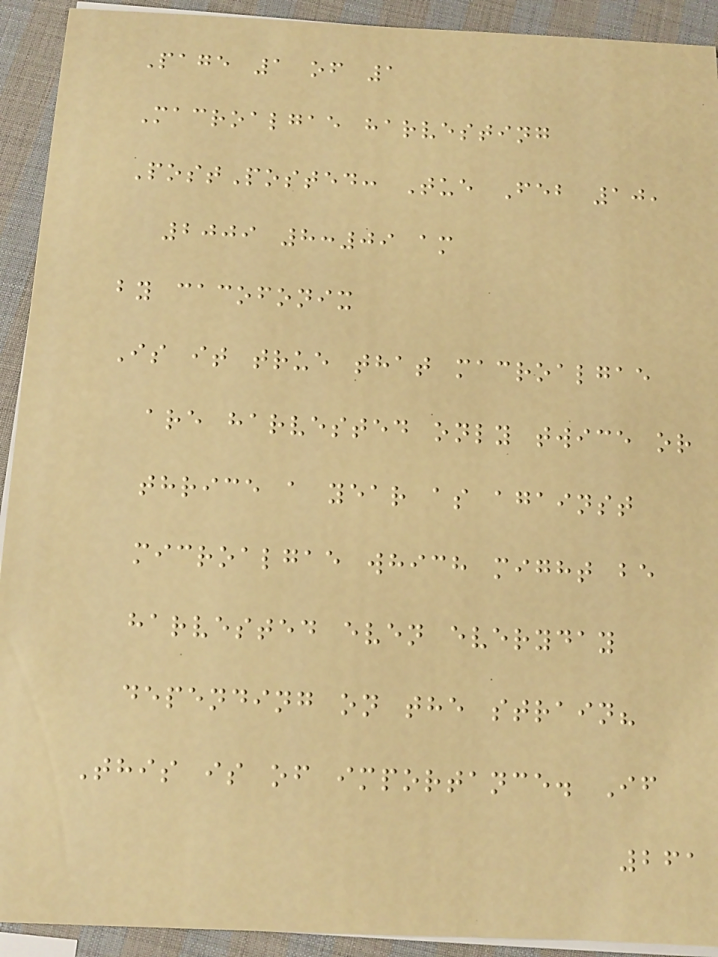Page 1 of 1
Macroalgae harvesting
PostPosted: Tue Feb 10,
2009 8:09 am
by cacofonix
Is it true that macroalgae
are harvested only twice or
thrice a year as against
microalgae which might be
harvested even everyday
depending on the strain?
This is of importance. If
261
